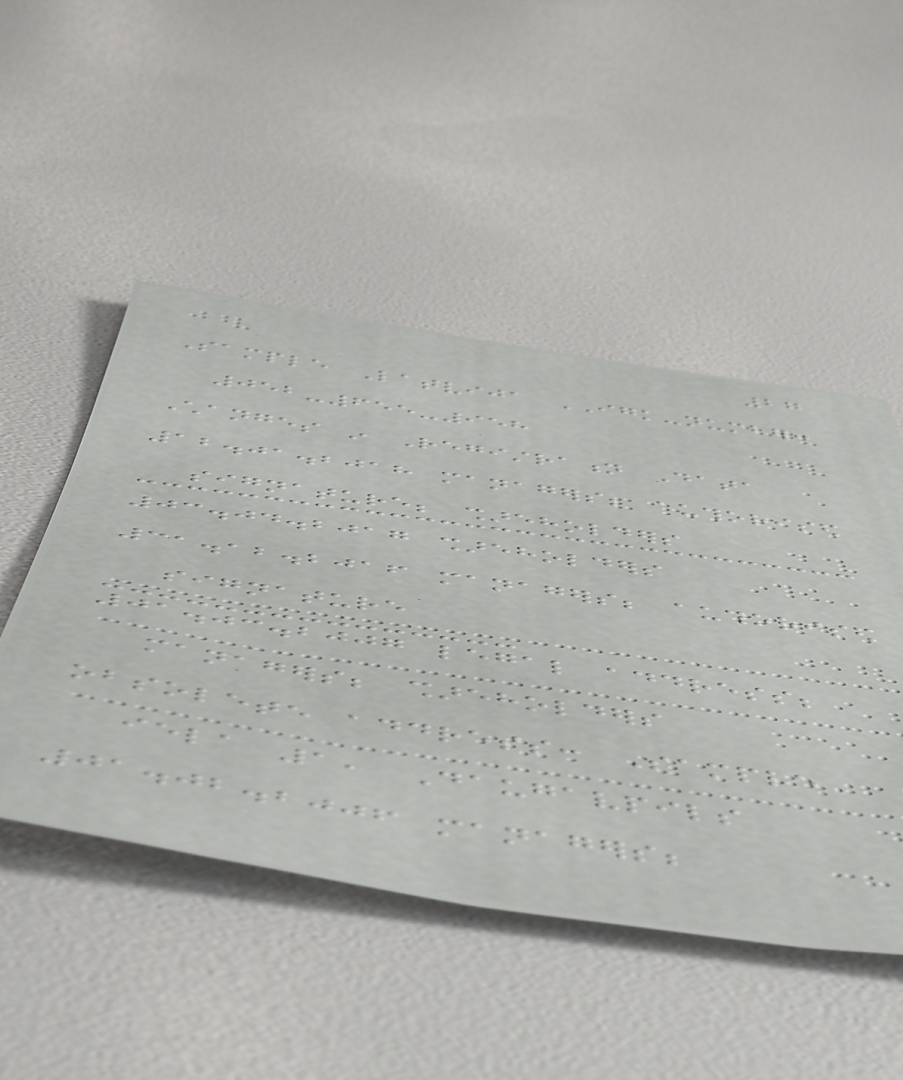27
Sample Latvija IGK-number:
052-655-958
Changes in Registration Data
12.01.2018 managers; authorised
signature; shareholders
03.04.2017 shareholders
31.12.2016 managers; authorised
signature
01.03.2007 legal address;
managers; shareholders
obsolete address: Sample
iela 1, Daugavpils
01.02.2006 managers;
